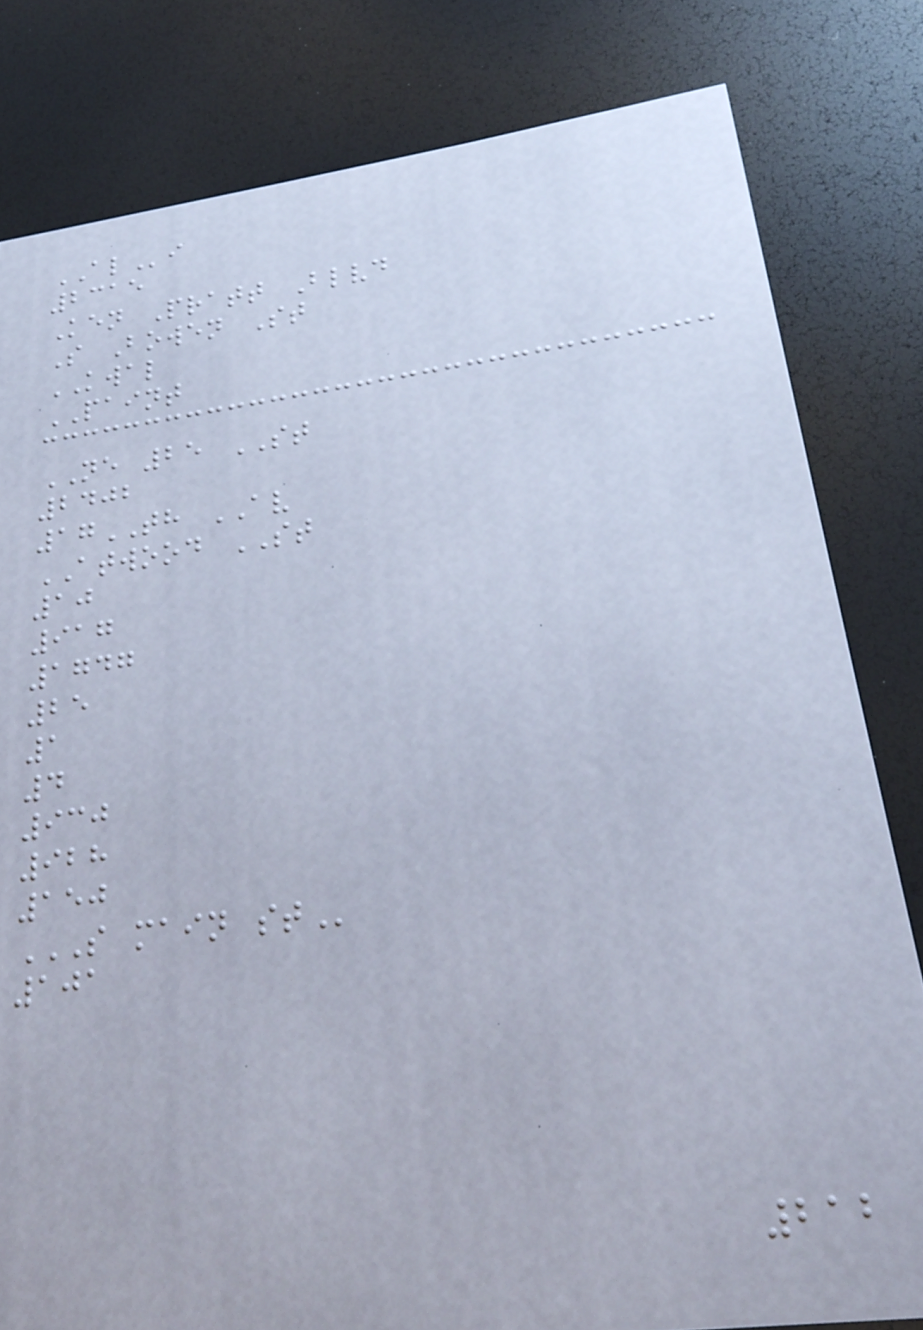ALi
2315
Ken Pratt Blvd
S Bowen St
KWAL
PAINT
NE 25 ST
2402
17TH AV
ATWOOD ST
10
917
1747
25
1
4
930
928
150
S MAIN ST
101
212
